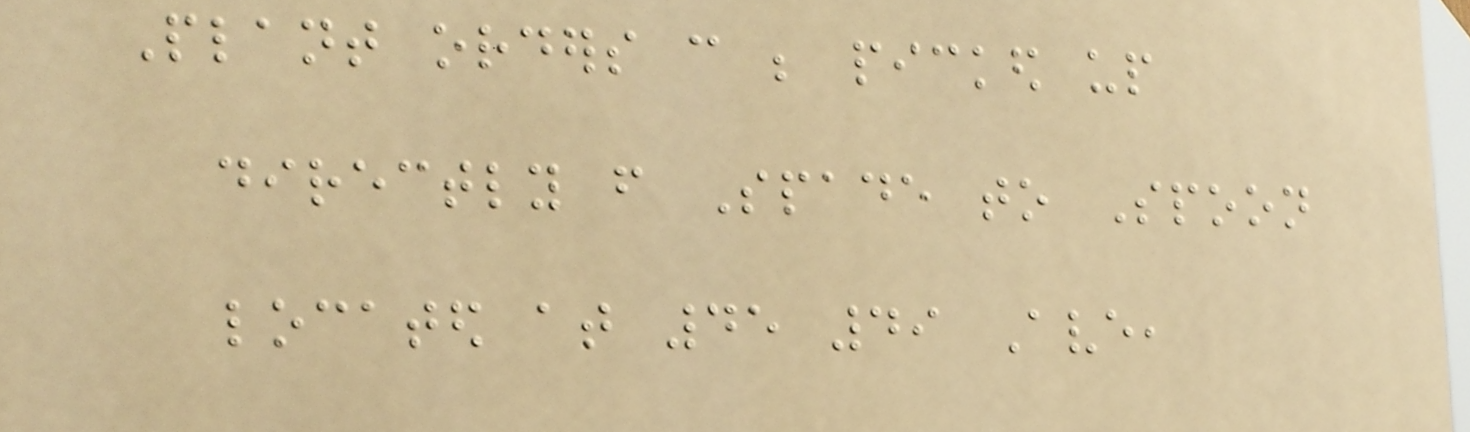Plant orders can be picked up
directly from Spade to Spoon
located at 45 49 Ave,
